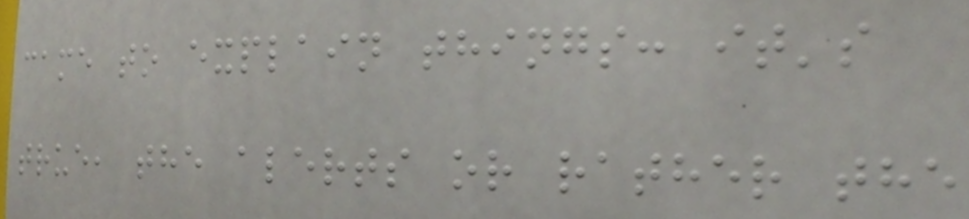came to explain things: it's
true, the alerts or rather the
